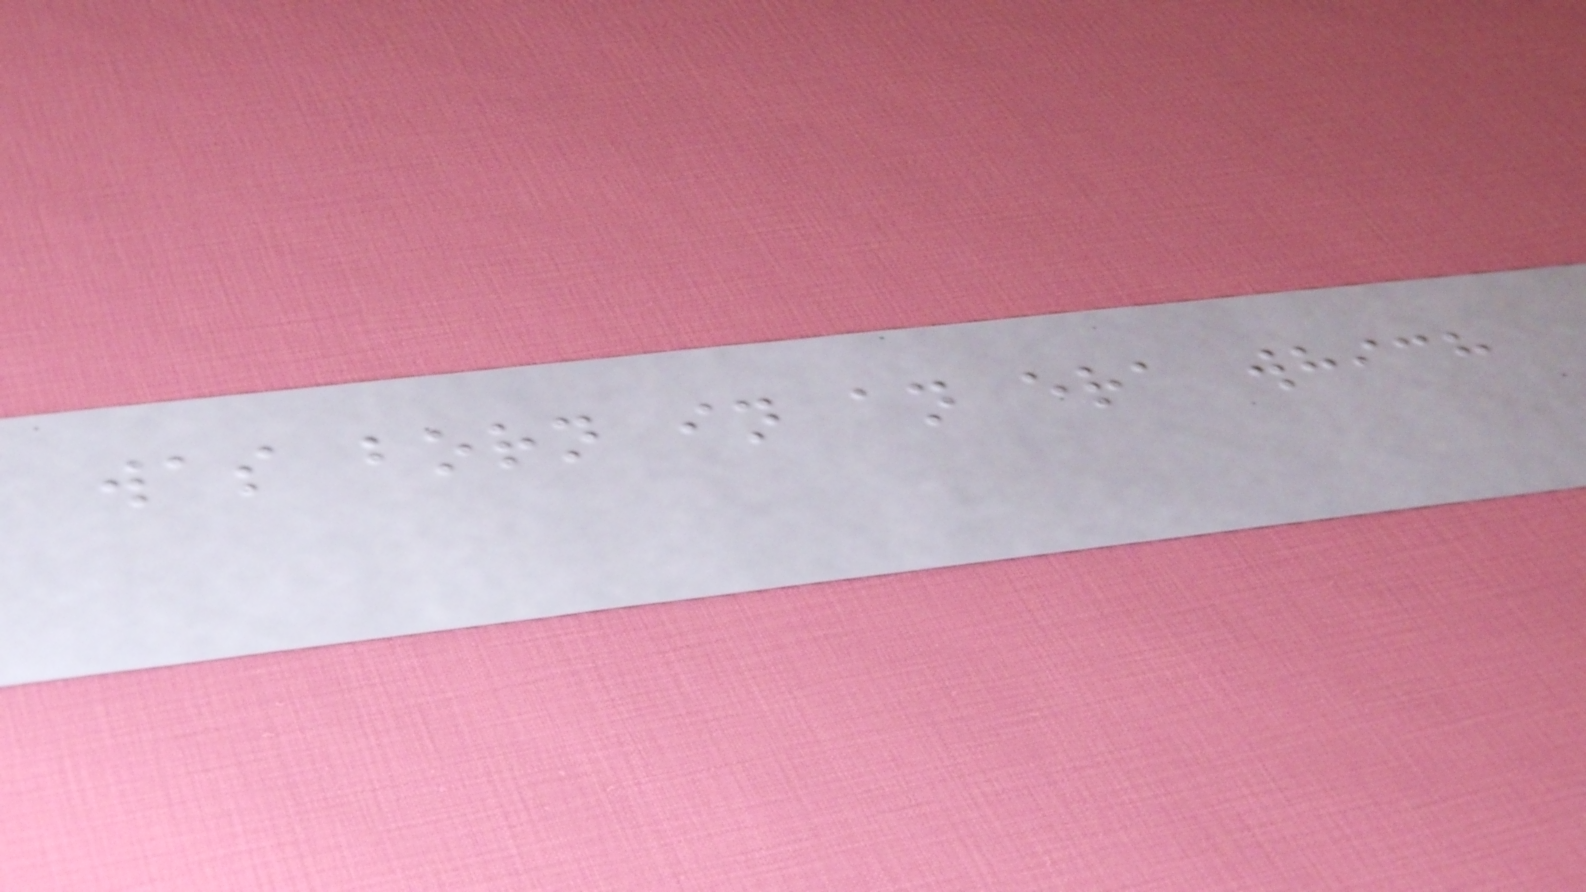was born in an era which
